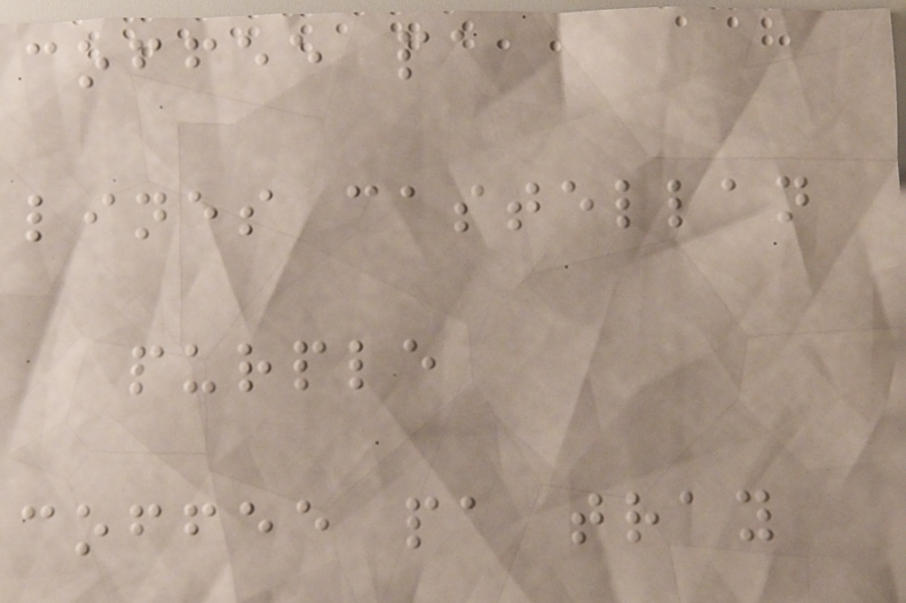coffee pa
lines castellan
purple
coffee pa tray
